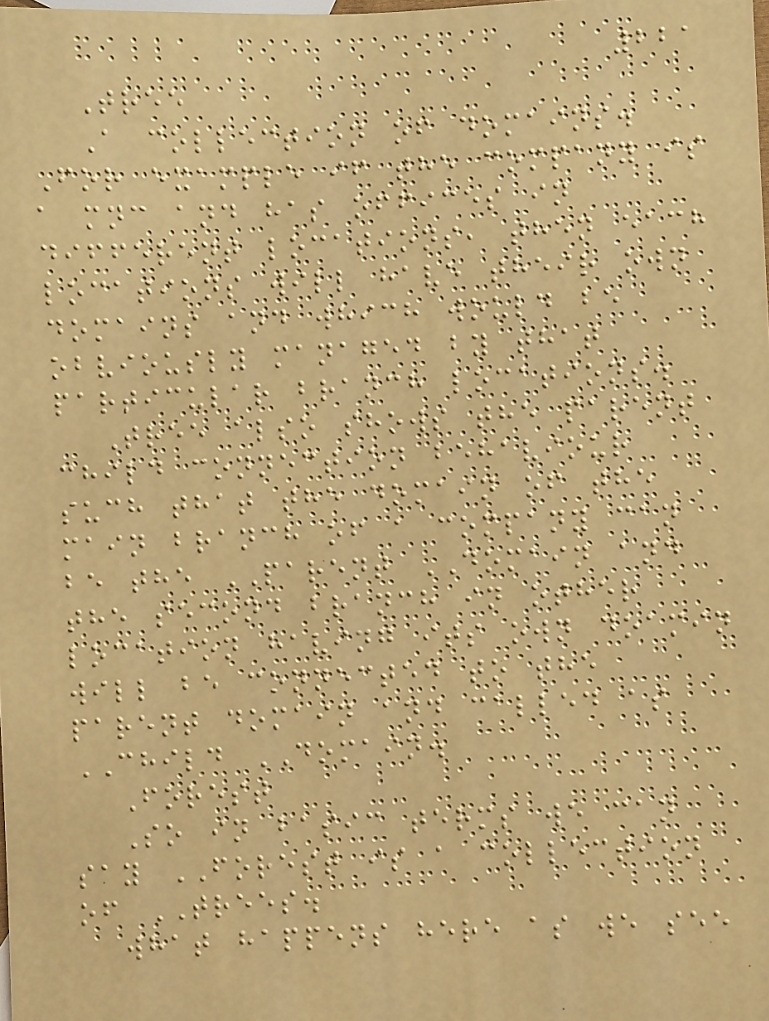221
Tree
A collection of domains.
For example if the company is
a mnc and has offices in
different locations, then each
locations will have their own
domains and which would be
obviously managed by that
particular branch locations.
Tree also shows the parent
child connection behaviour
such that the domain of the
main branch of a company can
be the PARENT DOMAIN and
the second branch in other
location having its own doamin
will be connected to the
parent domain and called as
CHILD DOMAIN.
Forest
So in basic terms we can
say FOREST is a collection
of TREES.
what happens here as we see
